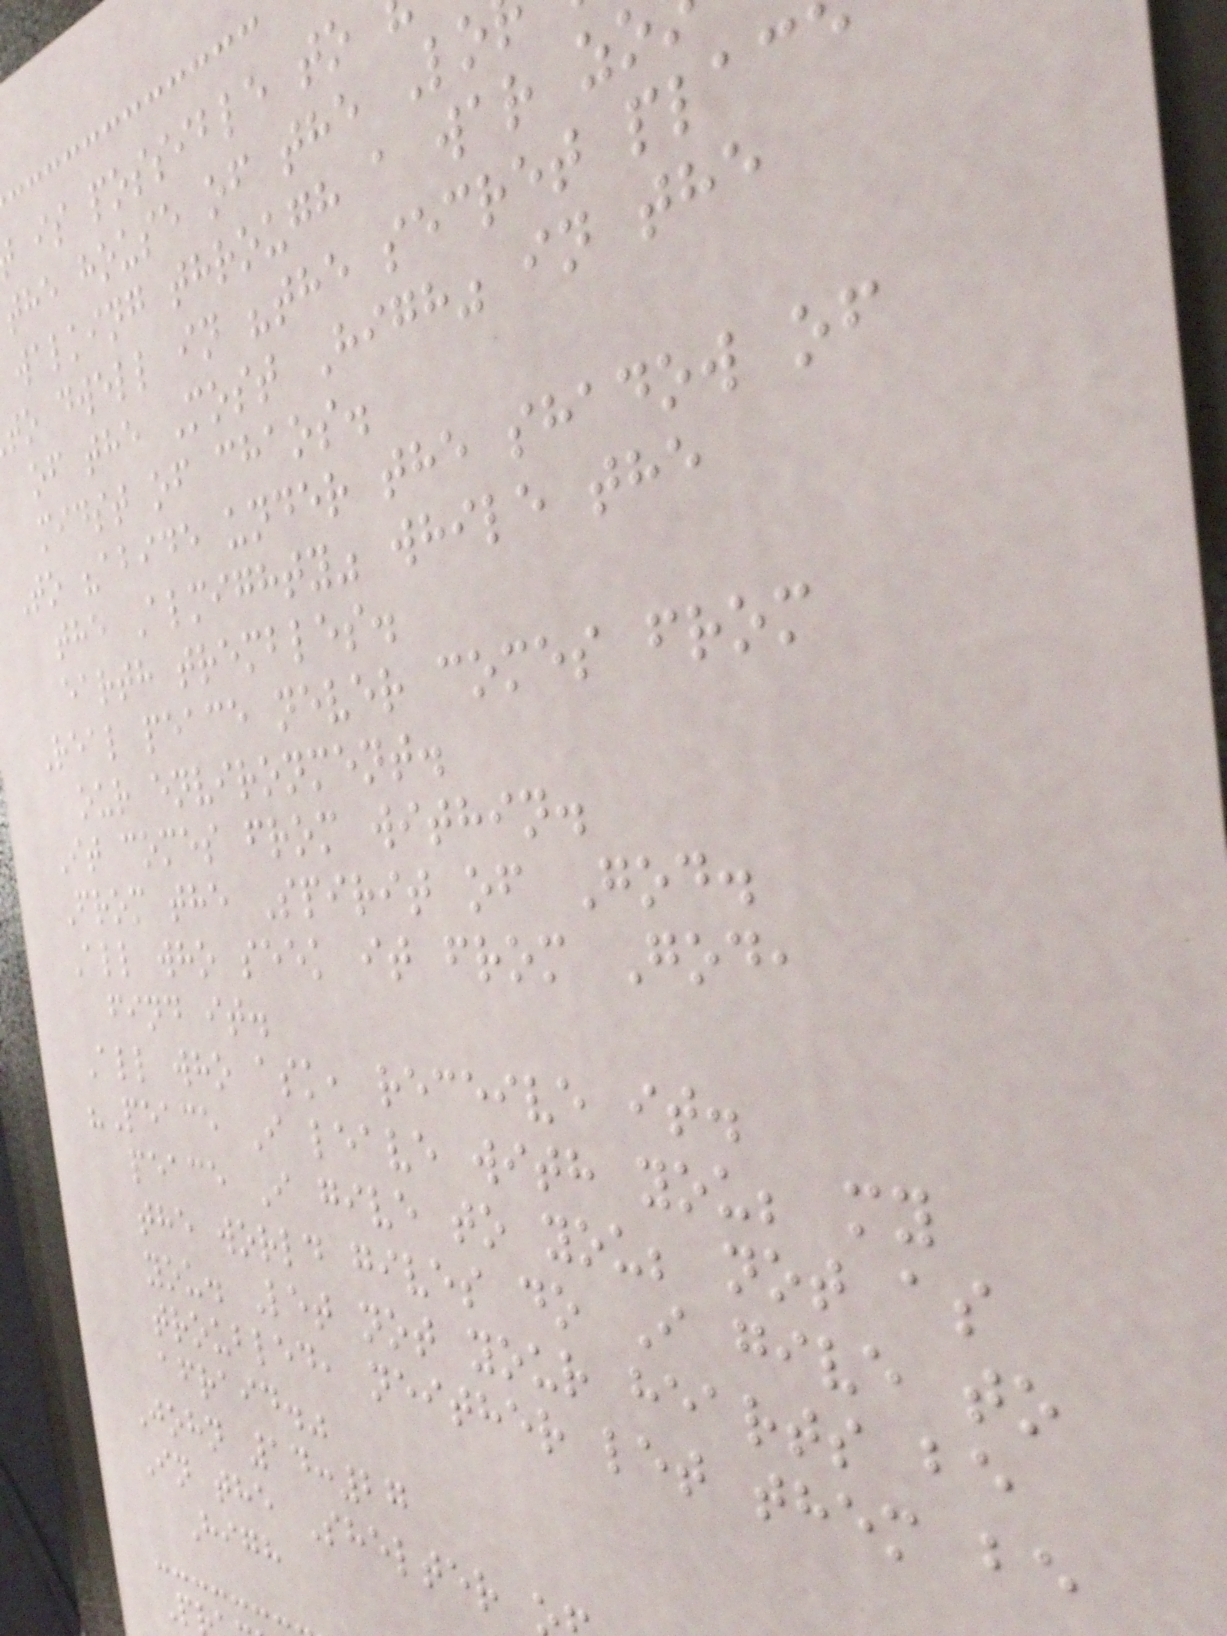is possible to
the house of the Lo
walking through a war z
to dwell in "the secret plac
of the Most High" in the
midst of chaos.
To "abide under the shadow of
the Almighty" while the
earth trembles.
Real peace never comes from
our environment.
It comes from within.
From the Spirit of God.
All who seek it from God,
find it.
All who ask, receive it.
"Peace I leave with you; my
peace I give to you; not as
the world gives do I give to
you. Let not your hearts be
troubled, neither let them be
afraid."
John 14:27
In the Shelter
High
